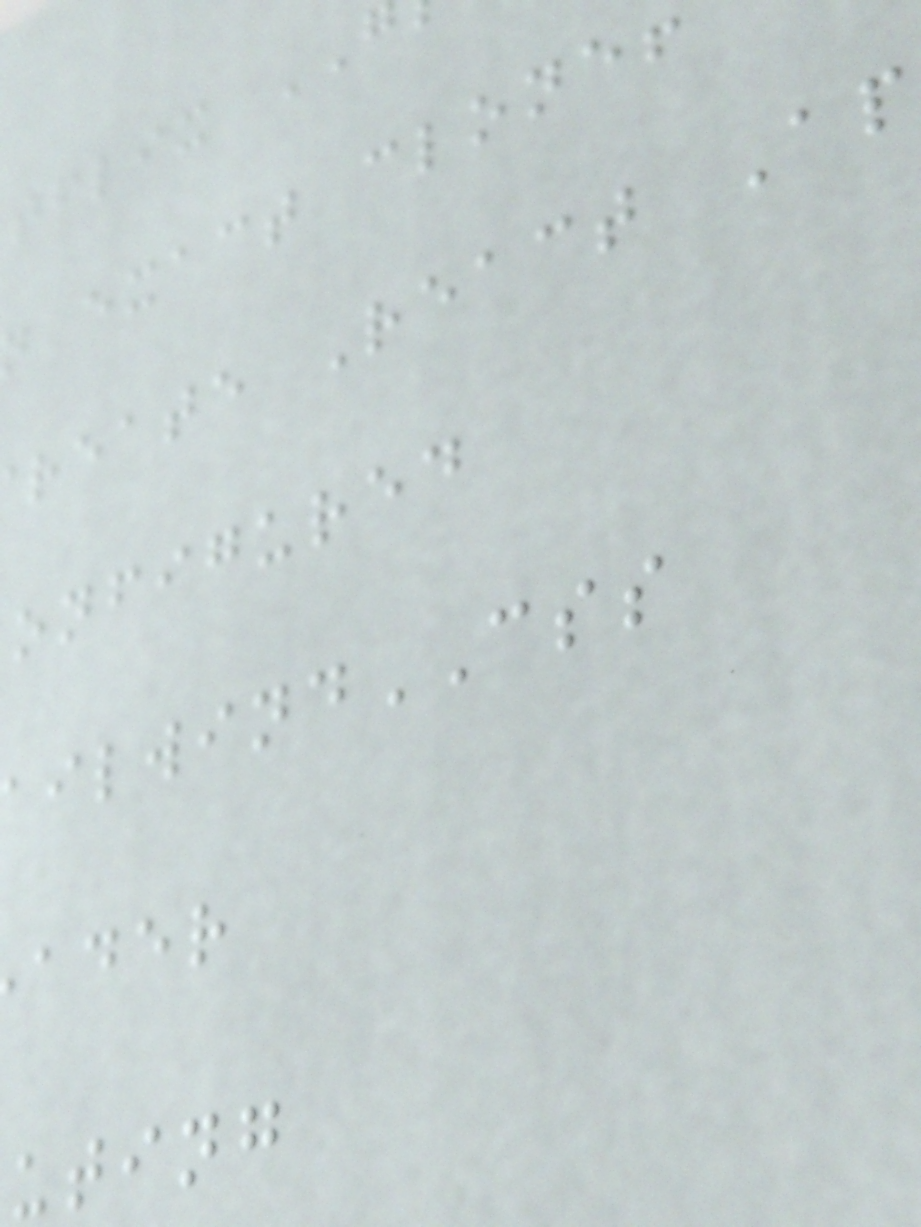exact clone
reate React Ap
onfigured
ilwindCSS
ader
uting
